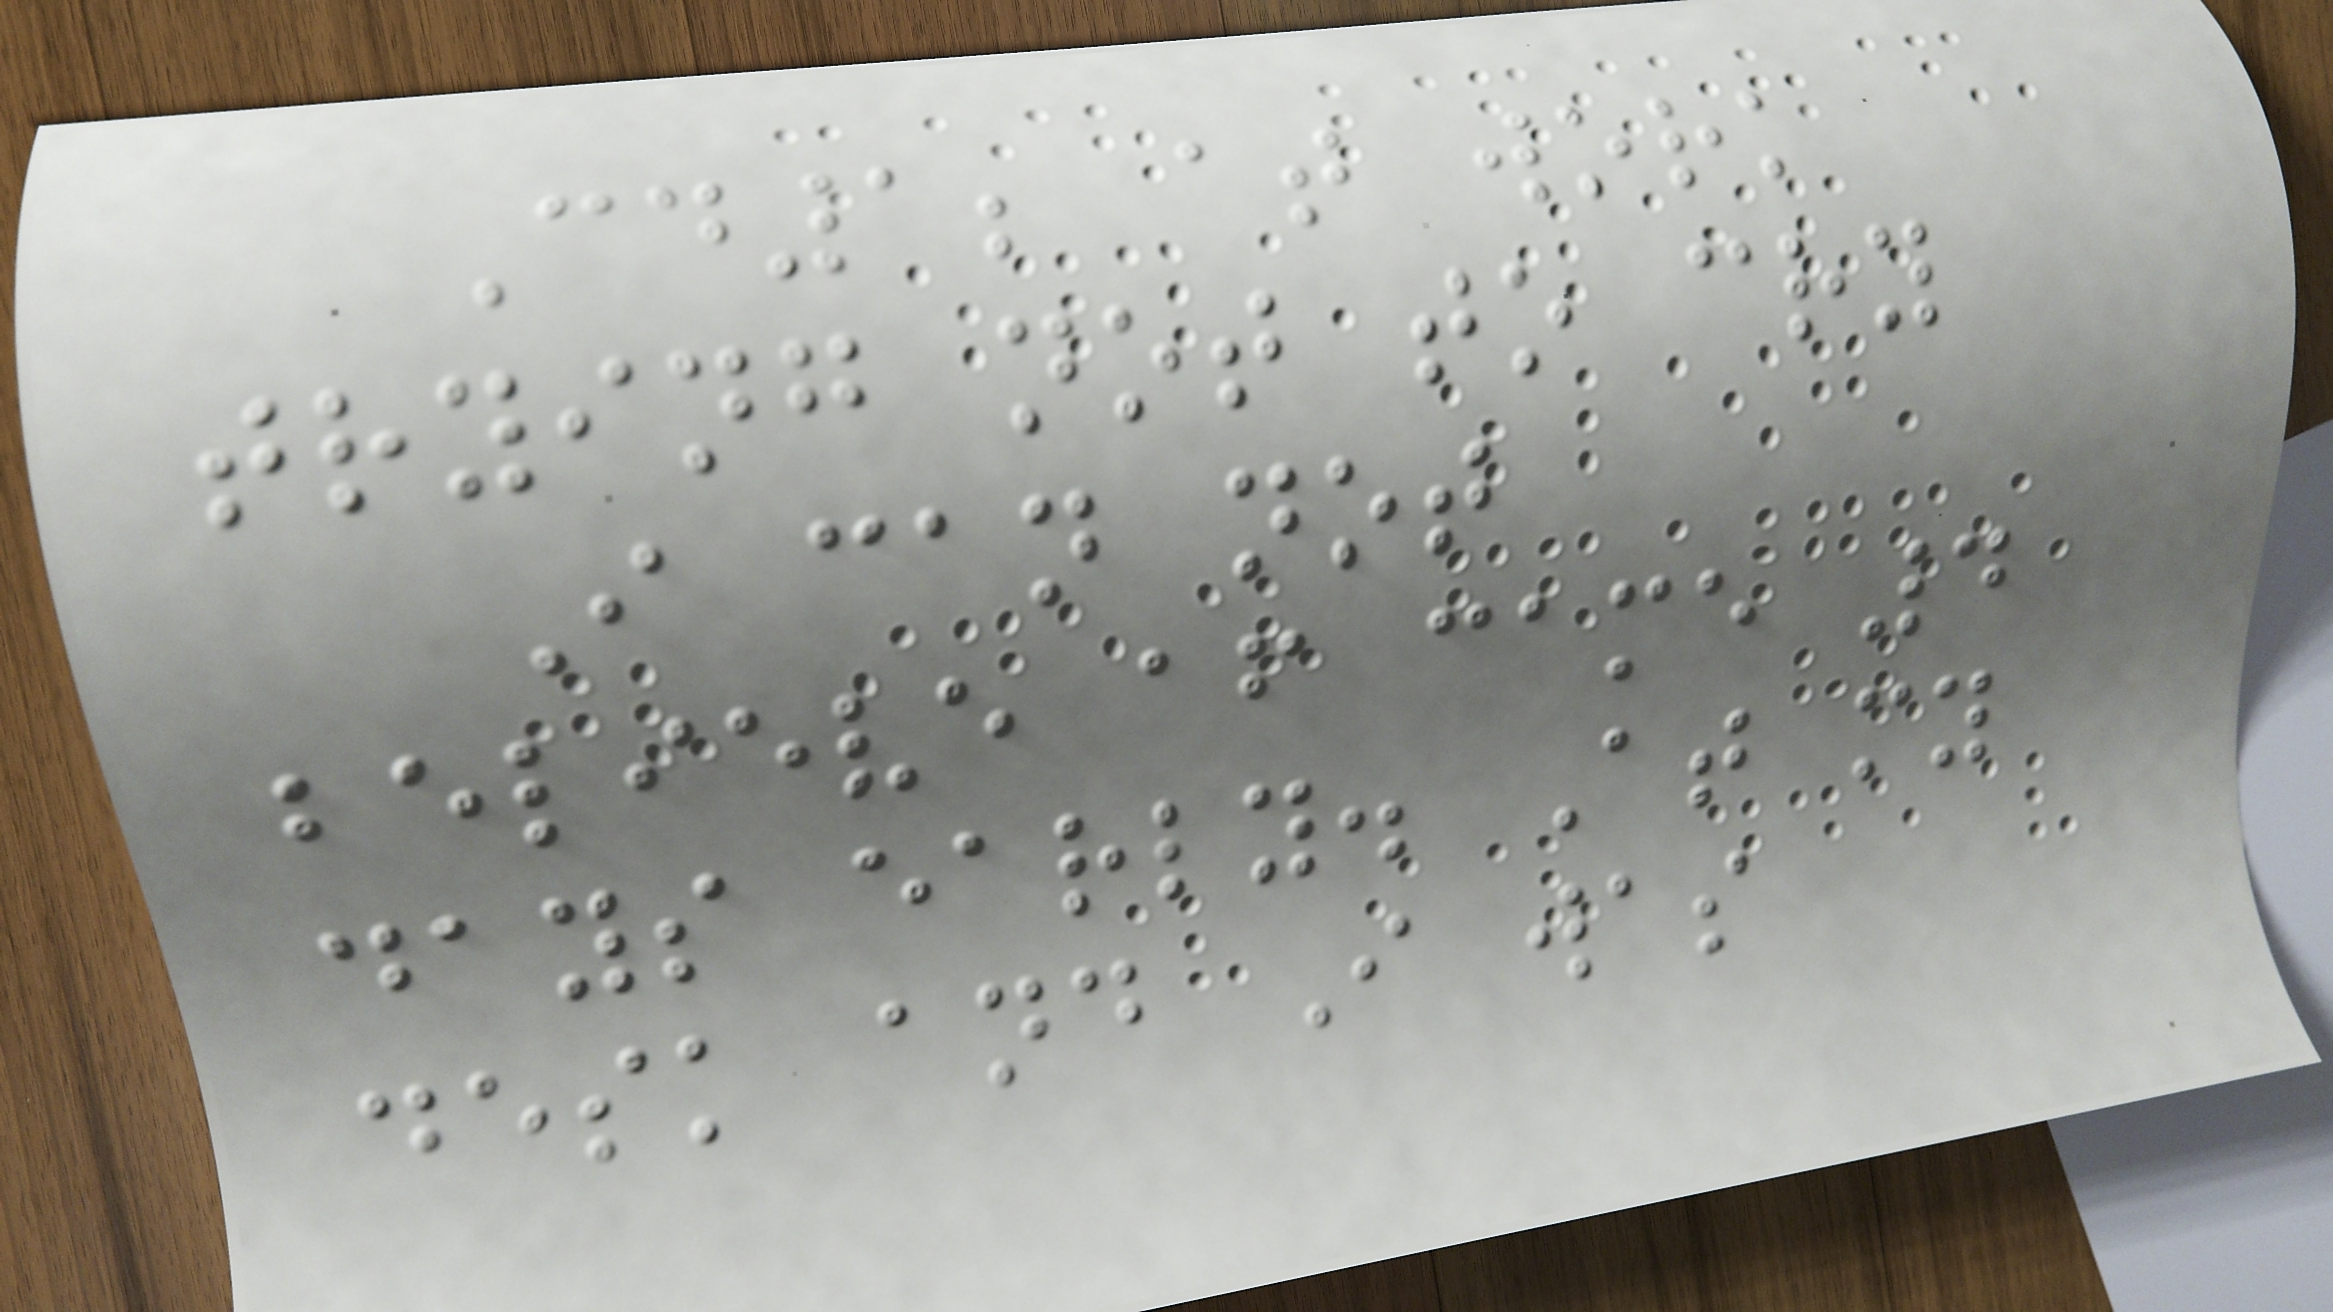Cd1; at work
trying not to cry
I can not
believe af came 4
days early. At my
desk and I was
